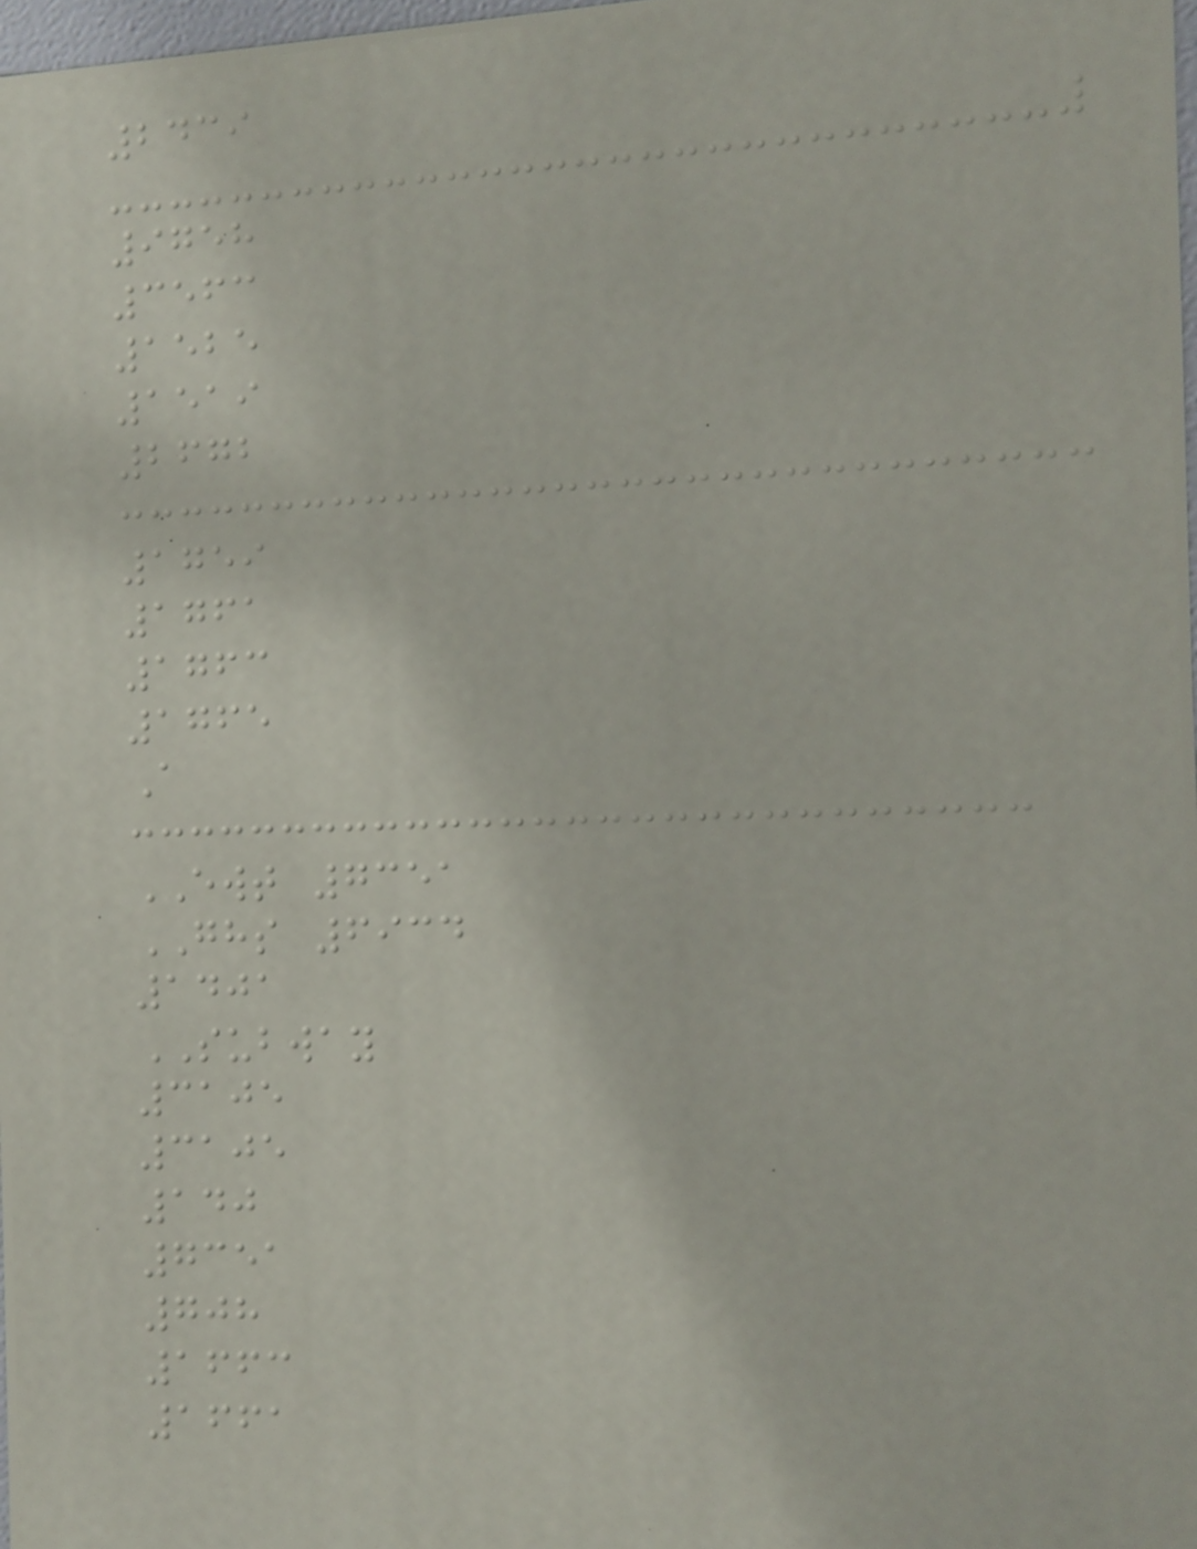2439
9758
3563
1525
1519
2672
1759
1761
1763
1765
A
EWT 7351
GHS 6934
1401
SUBWAY
3105
3105
140
7351
708
1663
1661
